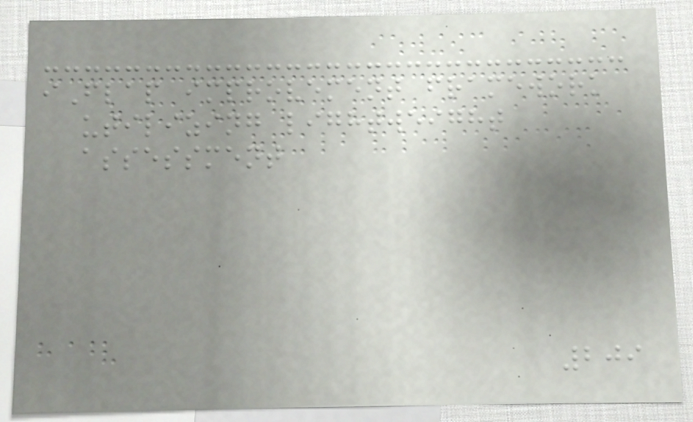iFlap improvement framework
utilizing lightweight
assessment
209
